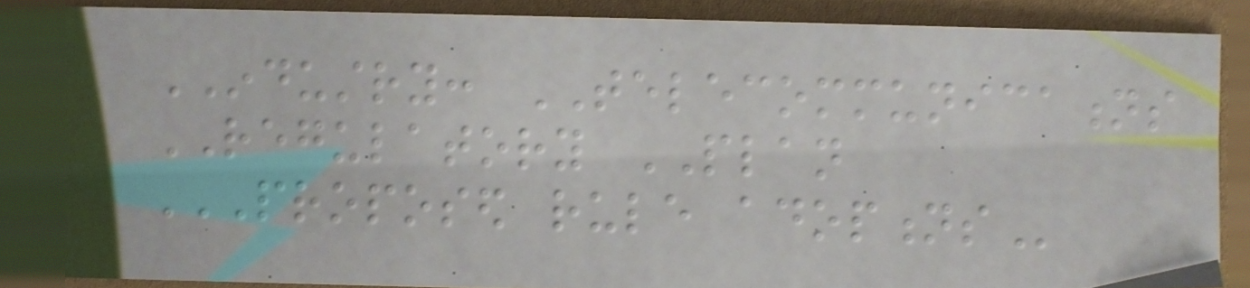INDUSTRY: TELECOMMUNICATIONS
REGULATORY PLAN
PROPOSED RULE ADOPTIONS
